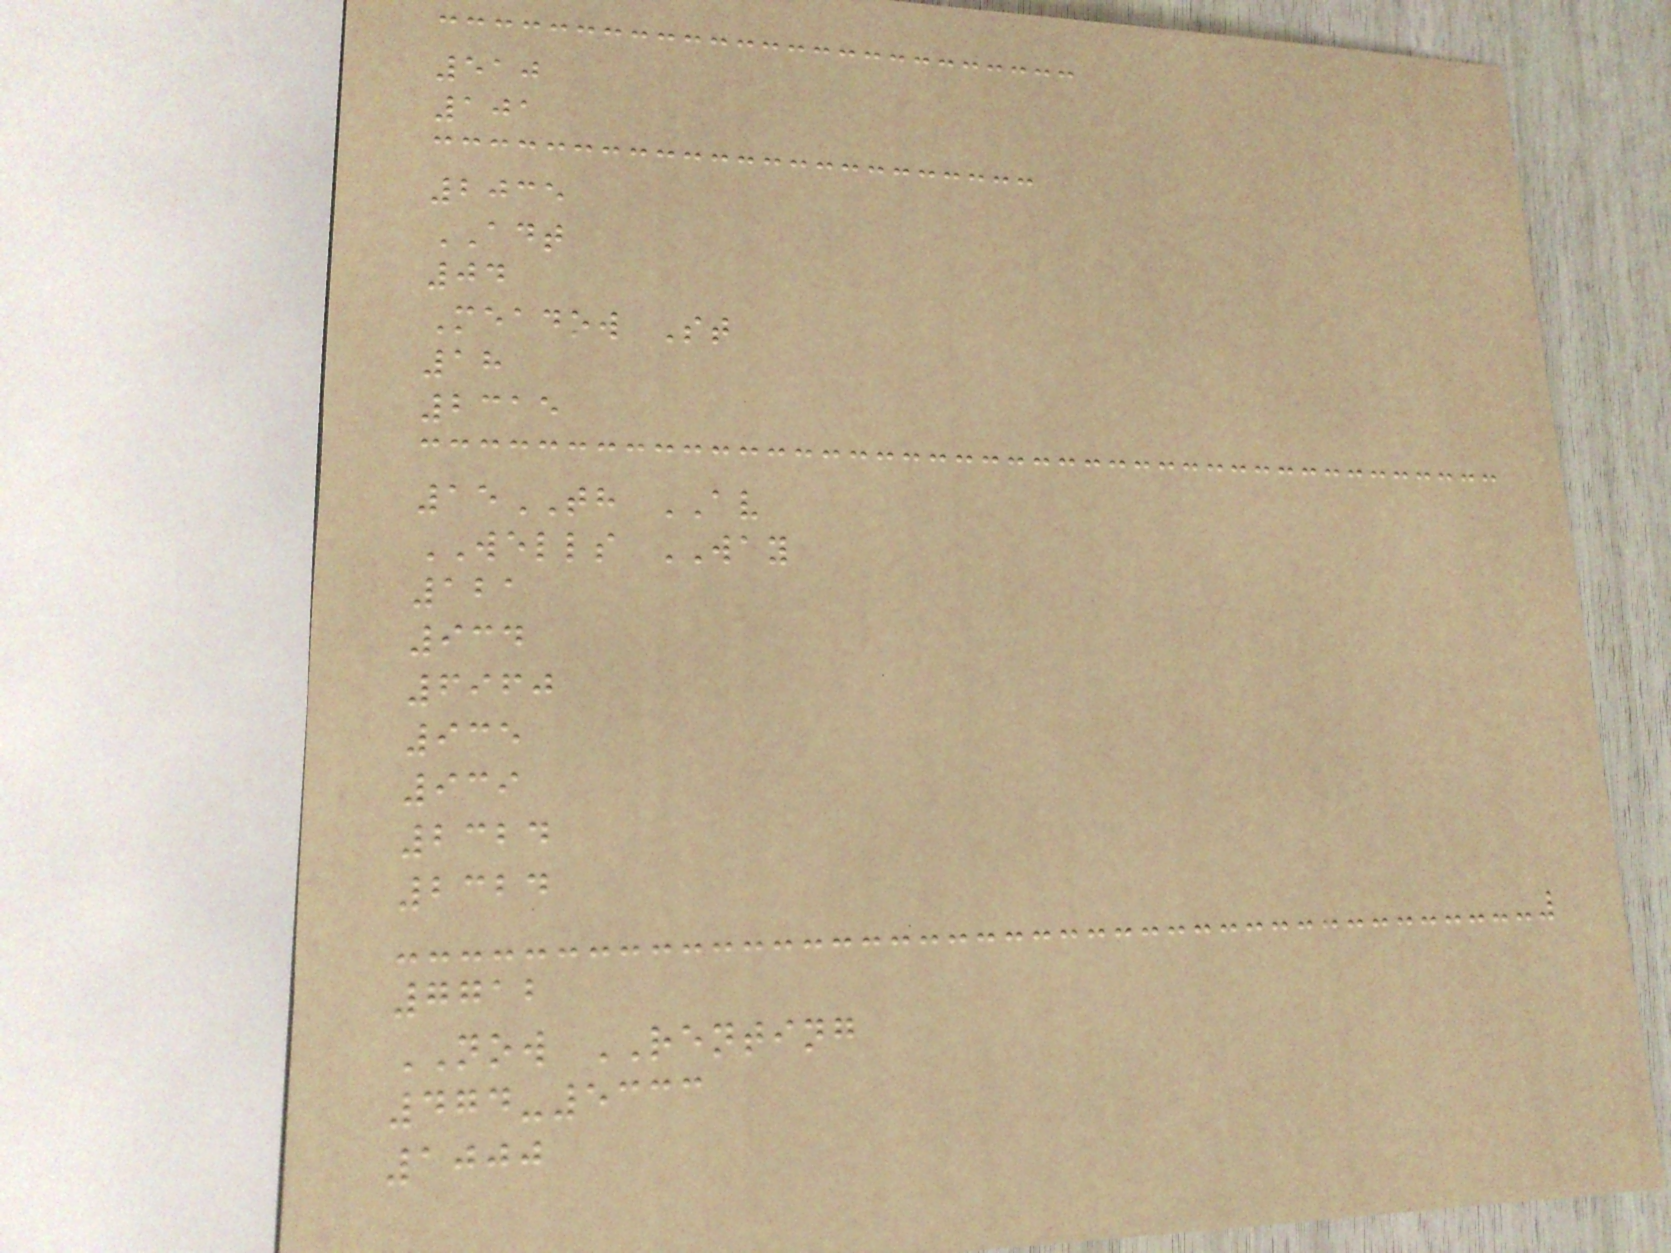510
101
2035
ADT
04
Meadow St
18
2315
15TH AV
WELLS WAY
121
934
6960
935
939
2324
2324
7712
NOW RENTING
474-5333
1000
